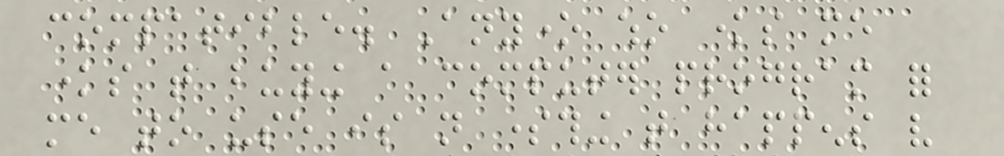compatible. Anyone who knows me
knows that buying a computer program for
me to use is not something that happens very
